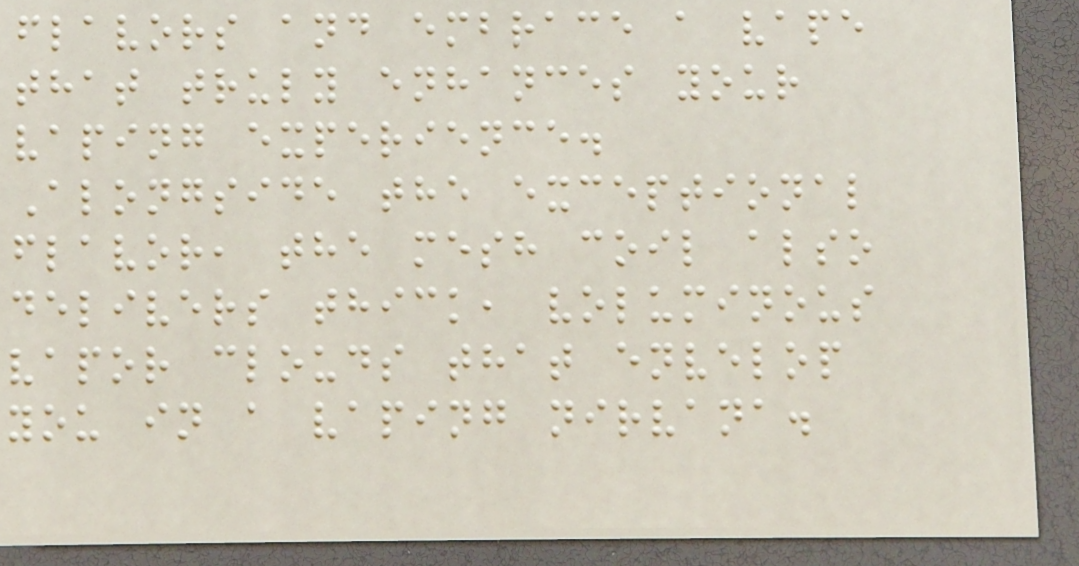flavors and embrace a vape
that truly enhances your
vaping experience.
Alongside the exceptional
flavor, the mesh coil also
delivers thick, voluminous
vapor clouds that envelop
you in a vaping nirvana.
